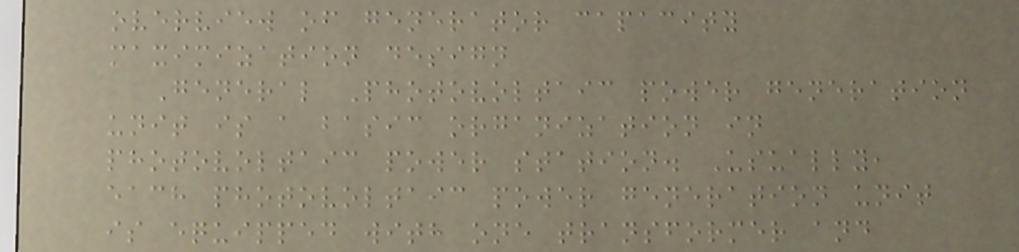overview of generator capacity
maximization design
General Photovoltaic power generation
unit is a basic organization in
photovoltaic power station. Usually,
each photovoltaic power generation unit
is equipped with one transformer and
